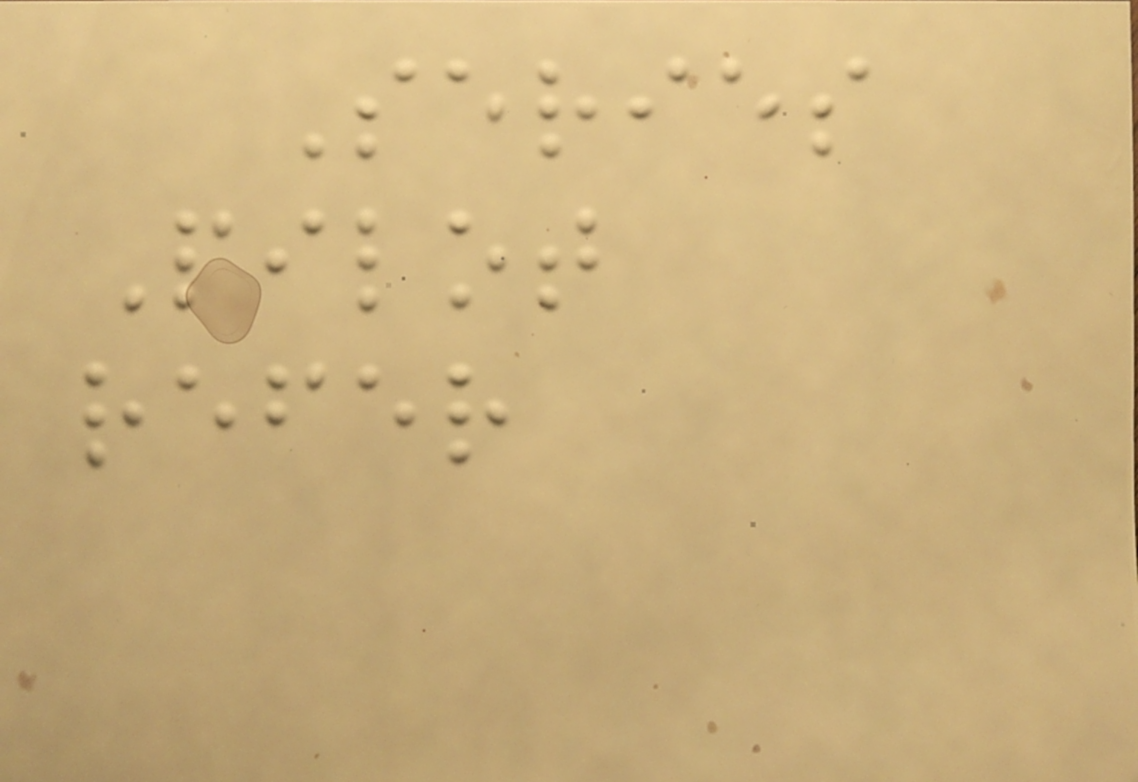Series
Pilot
refer
